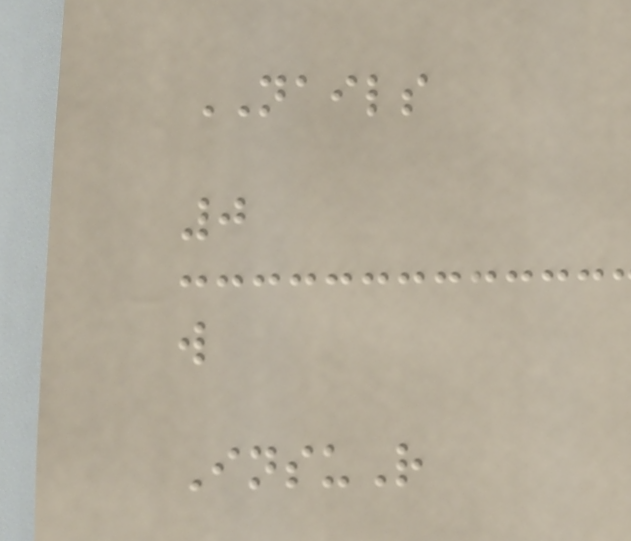NAILS
0
w
InsuR
